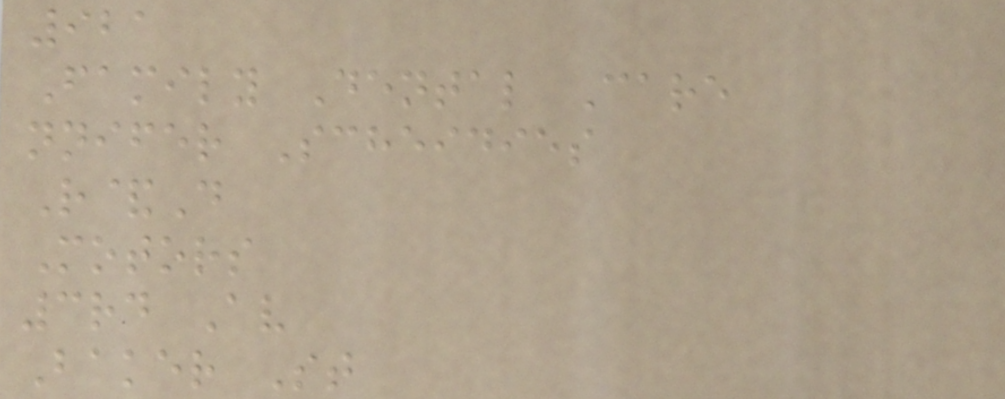921
Family Dental Care
nnifer Scheidies
R&D
Motors
3rd Av
Baker St
